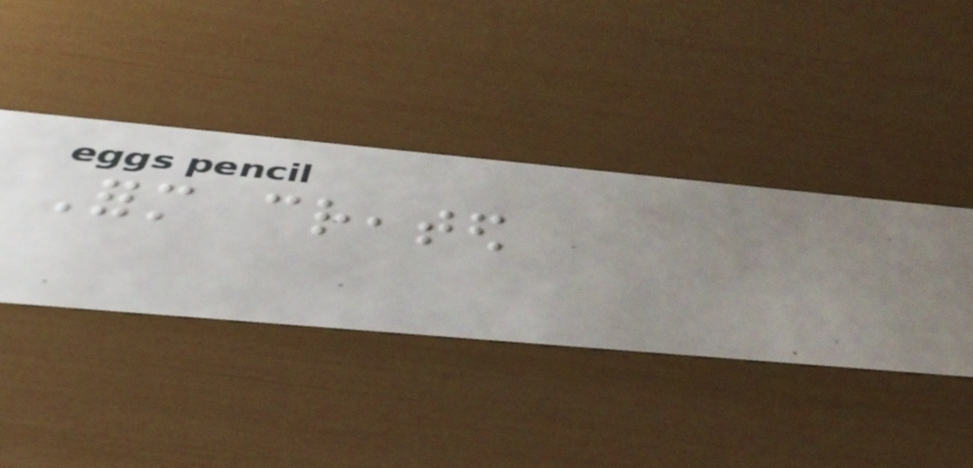Form created
